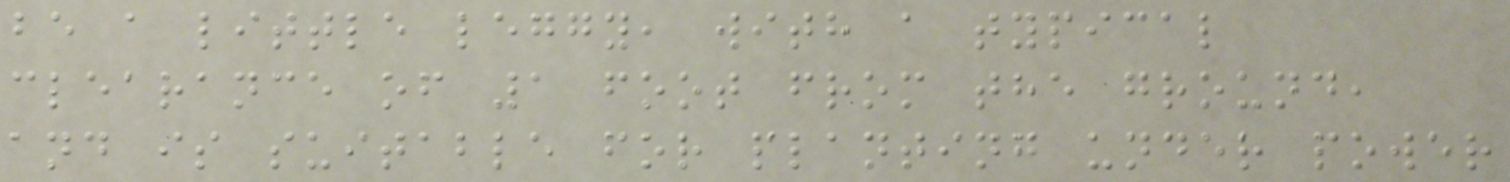be a little leggy, with a typical
clearance of 1 foot from the ground,
and is suitable for planting under power
